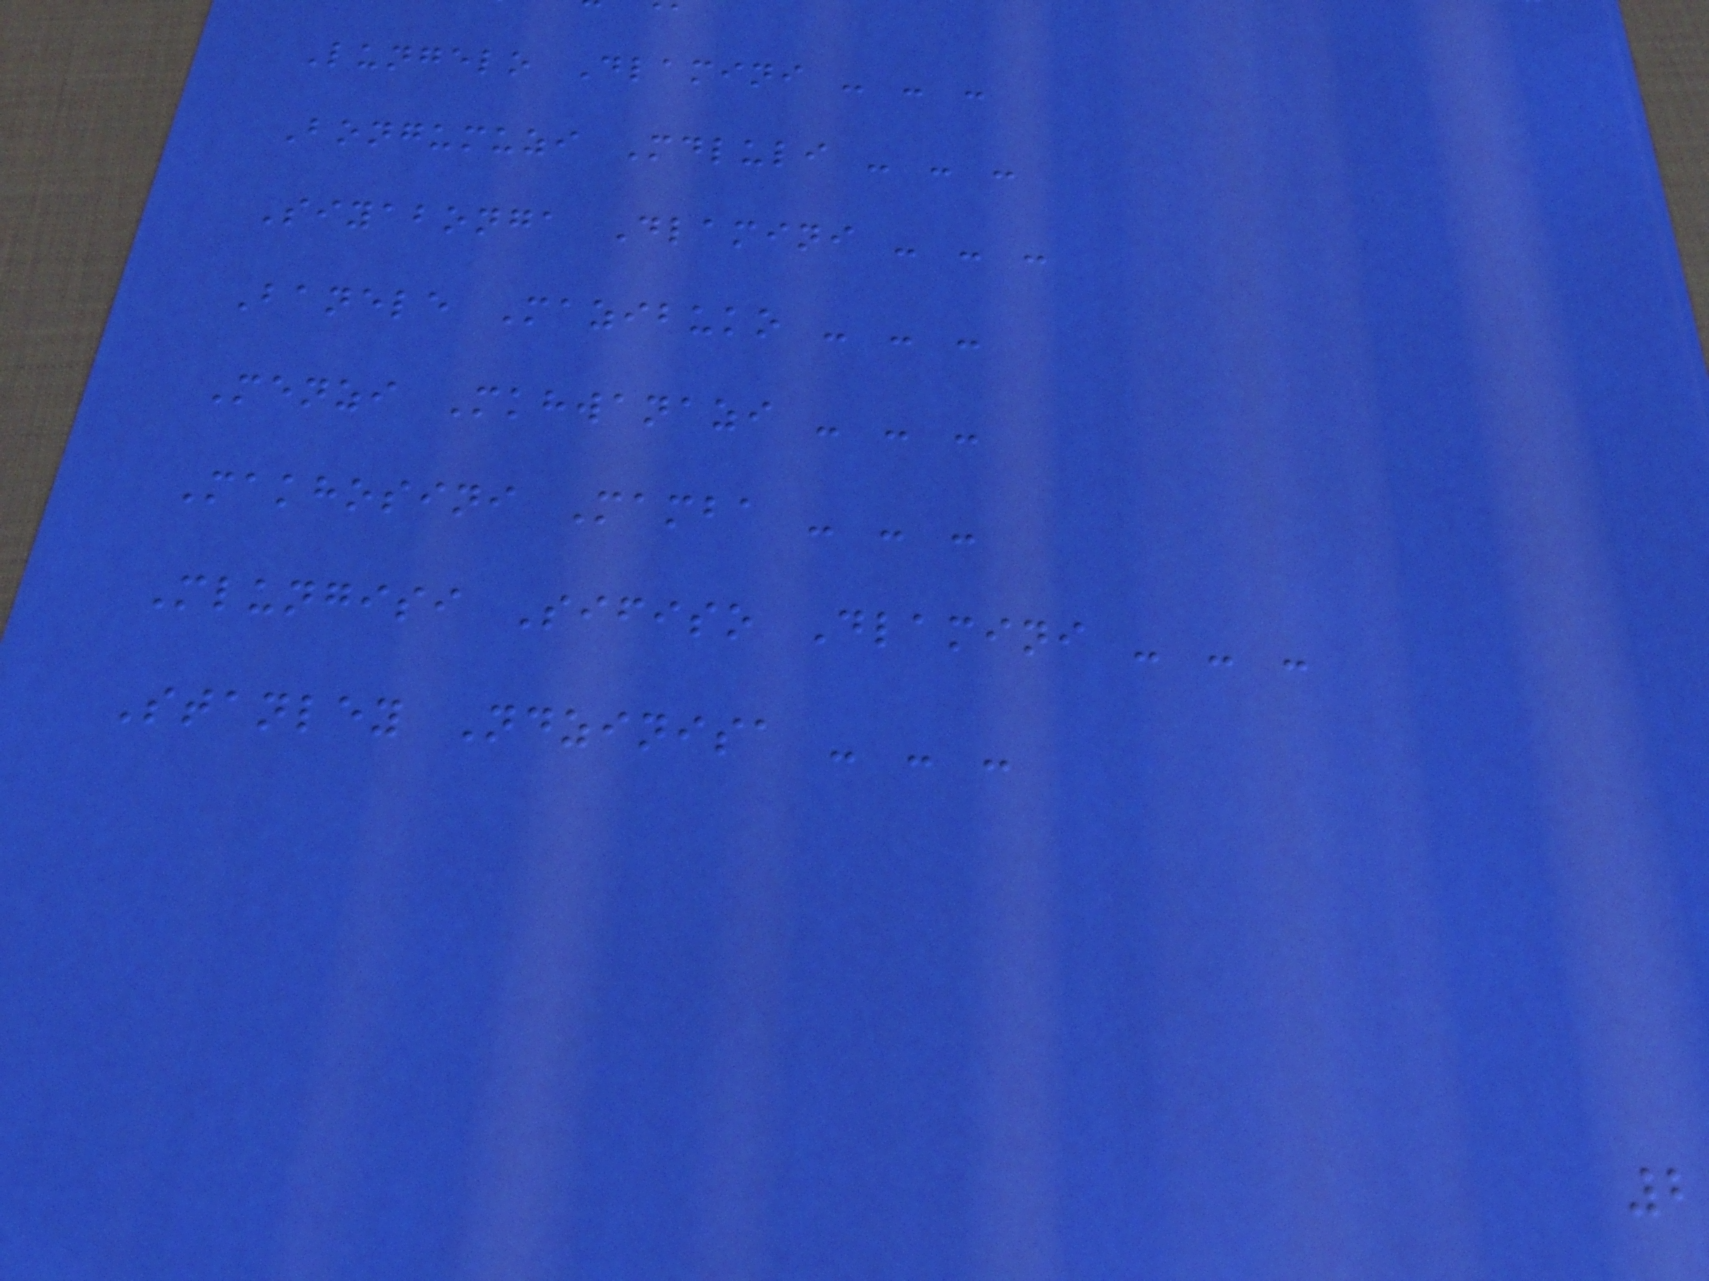Lungelo Dlamini - - -
Bongumuzi Mdluli - - -
Siyabonga Dlamini - - -
Banele Mazibuko - - -
Menzi Mkhwanazi - - -
Makhosini Mamba - - -
Mlungisi Sifiso Dlamini - - -
Stanley Ndzinisa - - -
